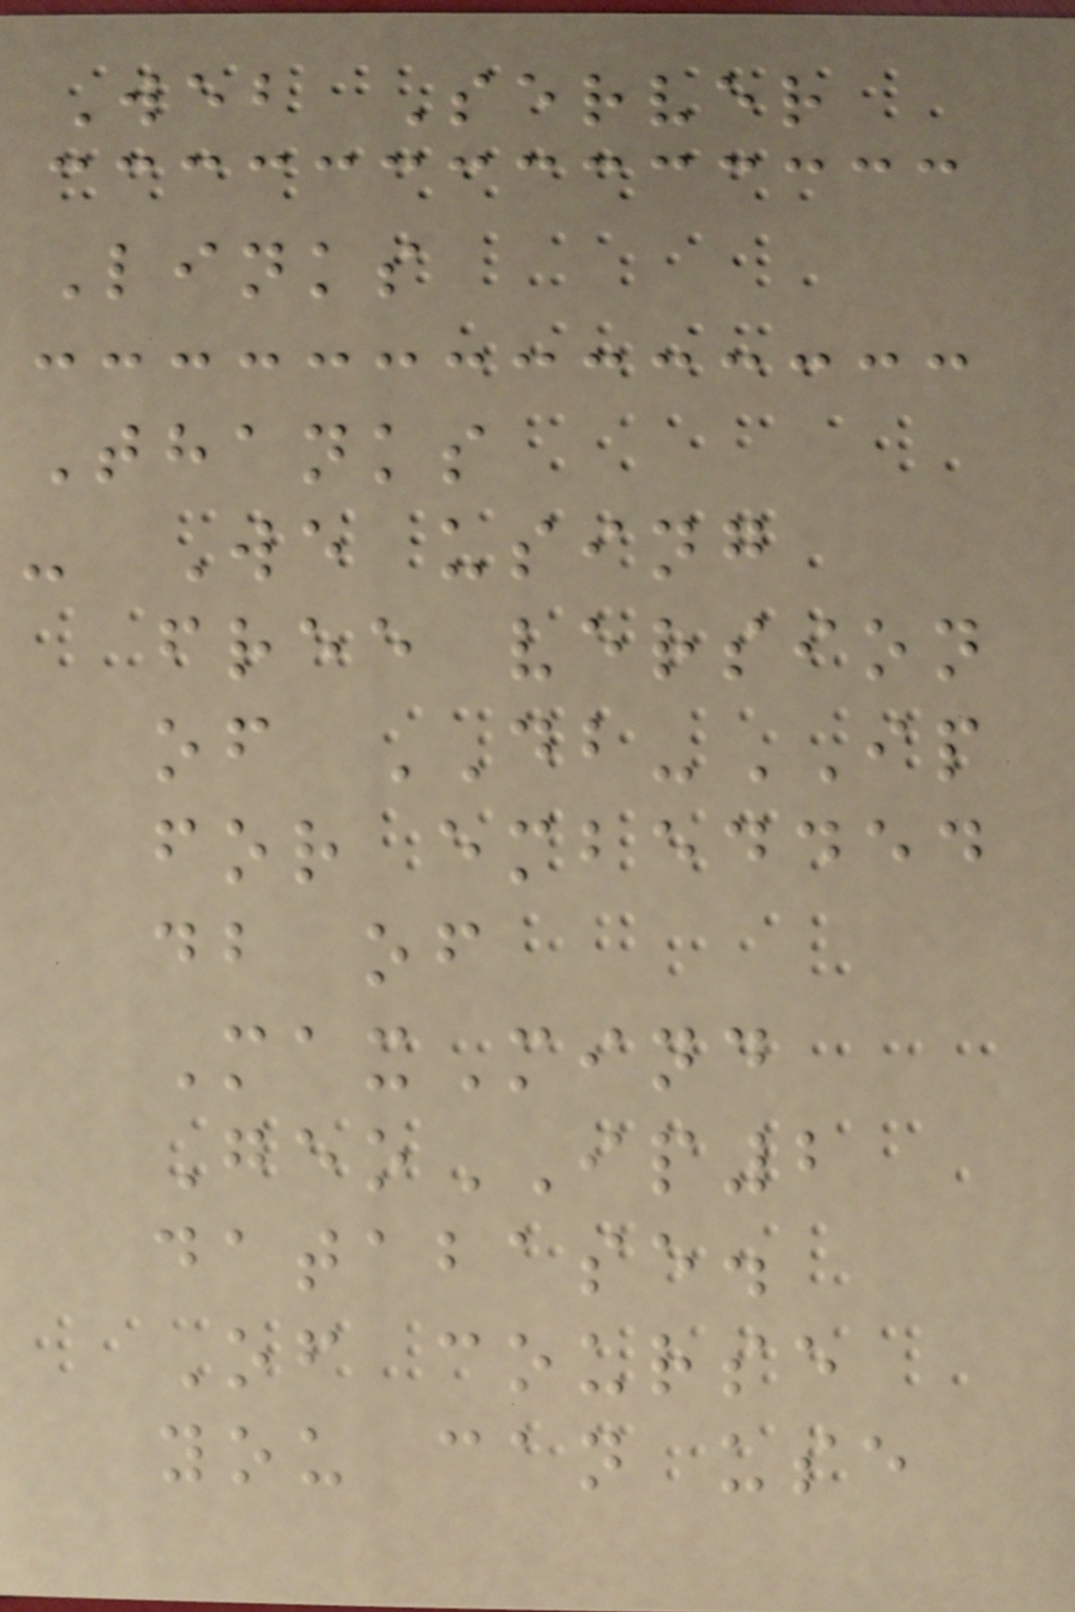Web Server
Links
Thanks
- We using
free version
of DB-IP
for embedded
db of
MaxMind
GeoIP2
database.
Of course
you can use
